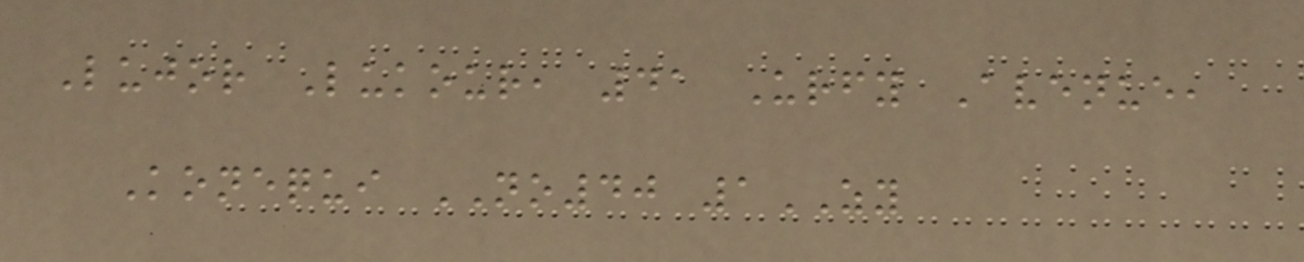Lujor Lukour, 41 Urfy Avenue,
Konequi NO40 1ZY
